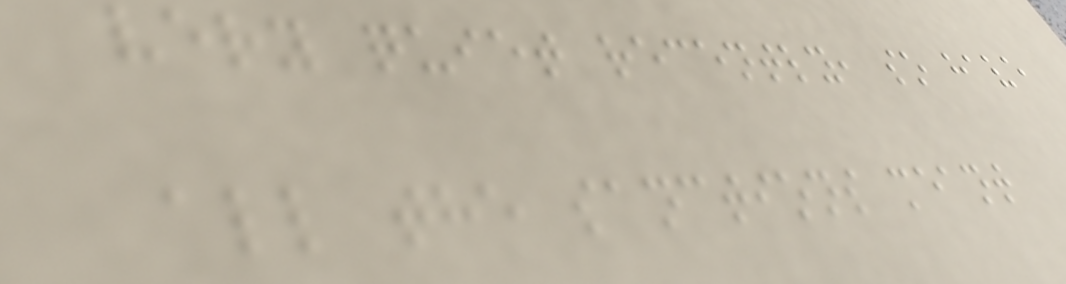very quiet recently, so have
all the sanctions meant
